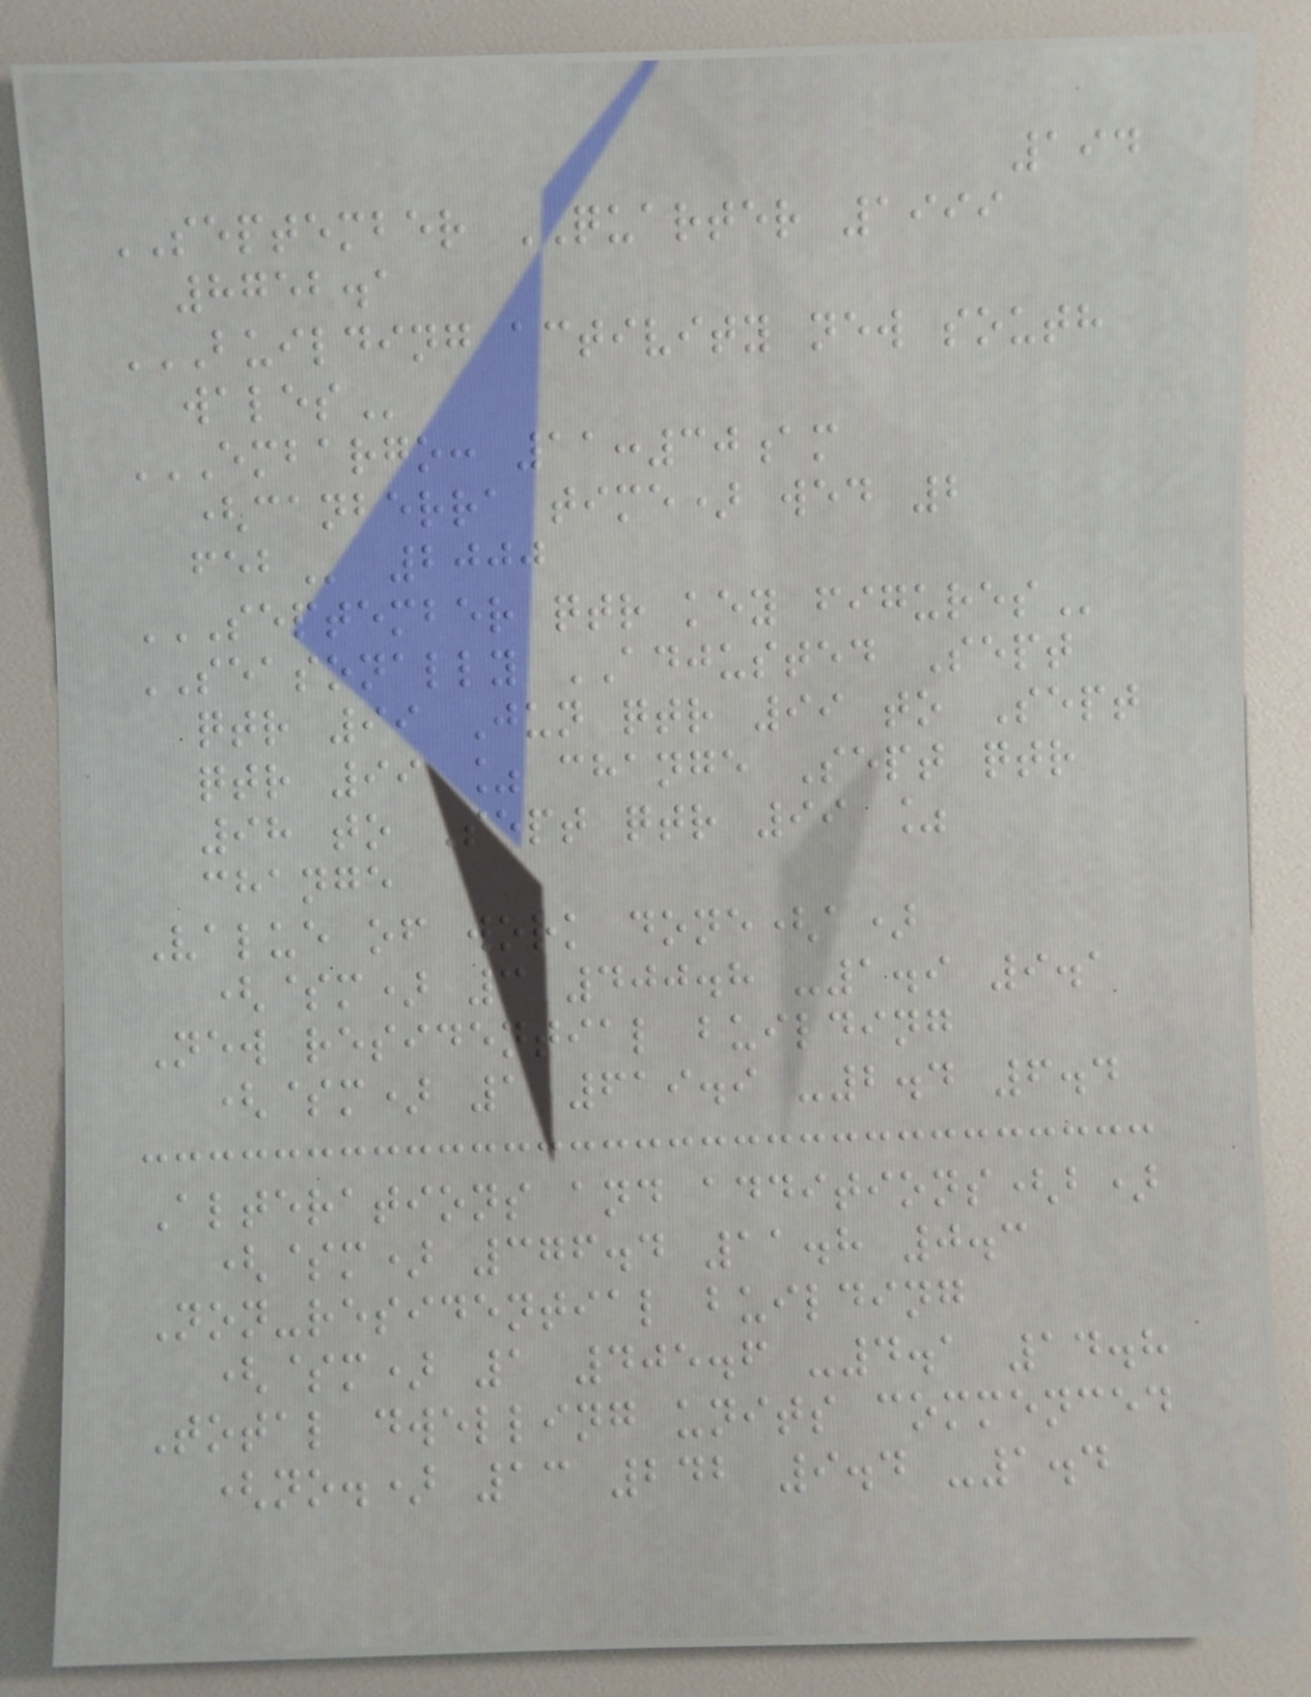194
SEPTEMBER QUARTER 1999
8752.1
BUILDING ACTIVITY NEW SOUTH
WALES
EMBARGO: 11:30AM
(CANBERRA TIME) WED 2
FEB 2000
SEPTEMBER QTR KEY FIGURES
SEASONALLY ADJUSTED Sept
qtr 99 Jun qtr 99 to Sept
qtr 99 % change Sept qtr
98 to Sept qtr 99 %
change
Value of work done(a)
($m) 3 400.8 -1.9 9.1
New residential building
($m) 1 619.9 -2.4 6.4
Alterations and additions(b)
($m) 376.4 11.8 0.3
Non-residential building
($m) 1 405.6 -4.1 14.8
Total dwelling units commenced
(no.) 13 242 9.4 -1.4
